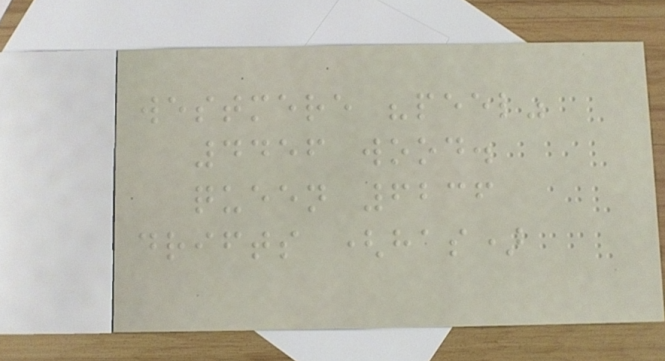westmere "peel"
4456 wood.
queen 6236
drifts (has)
